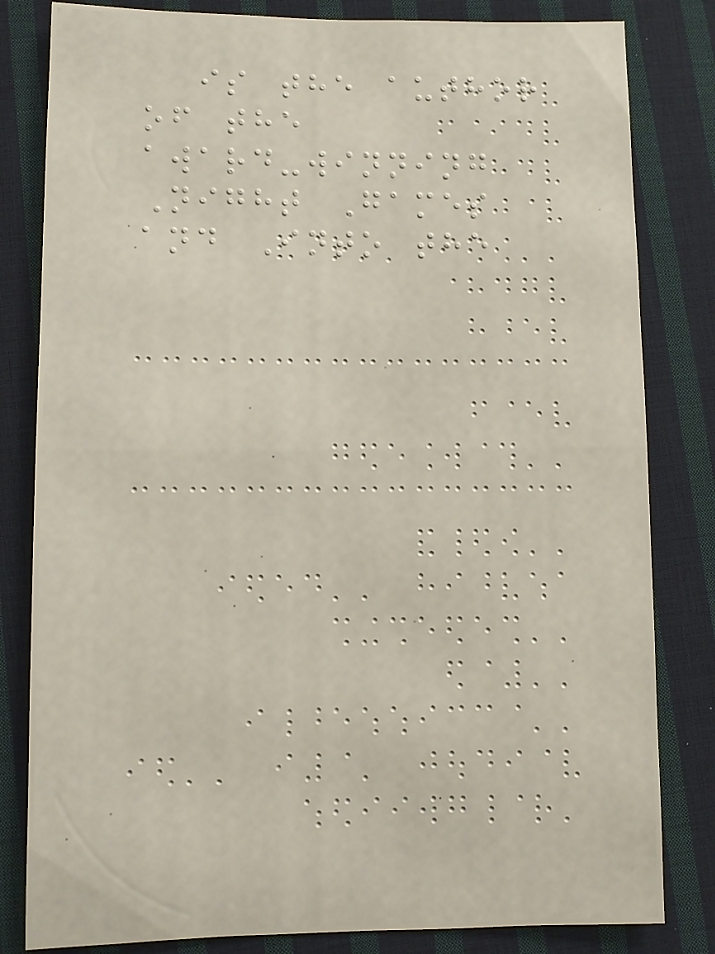is the author
of the
award-winning
Night Games
and Into the
